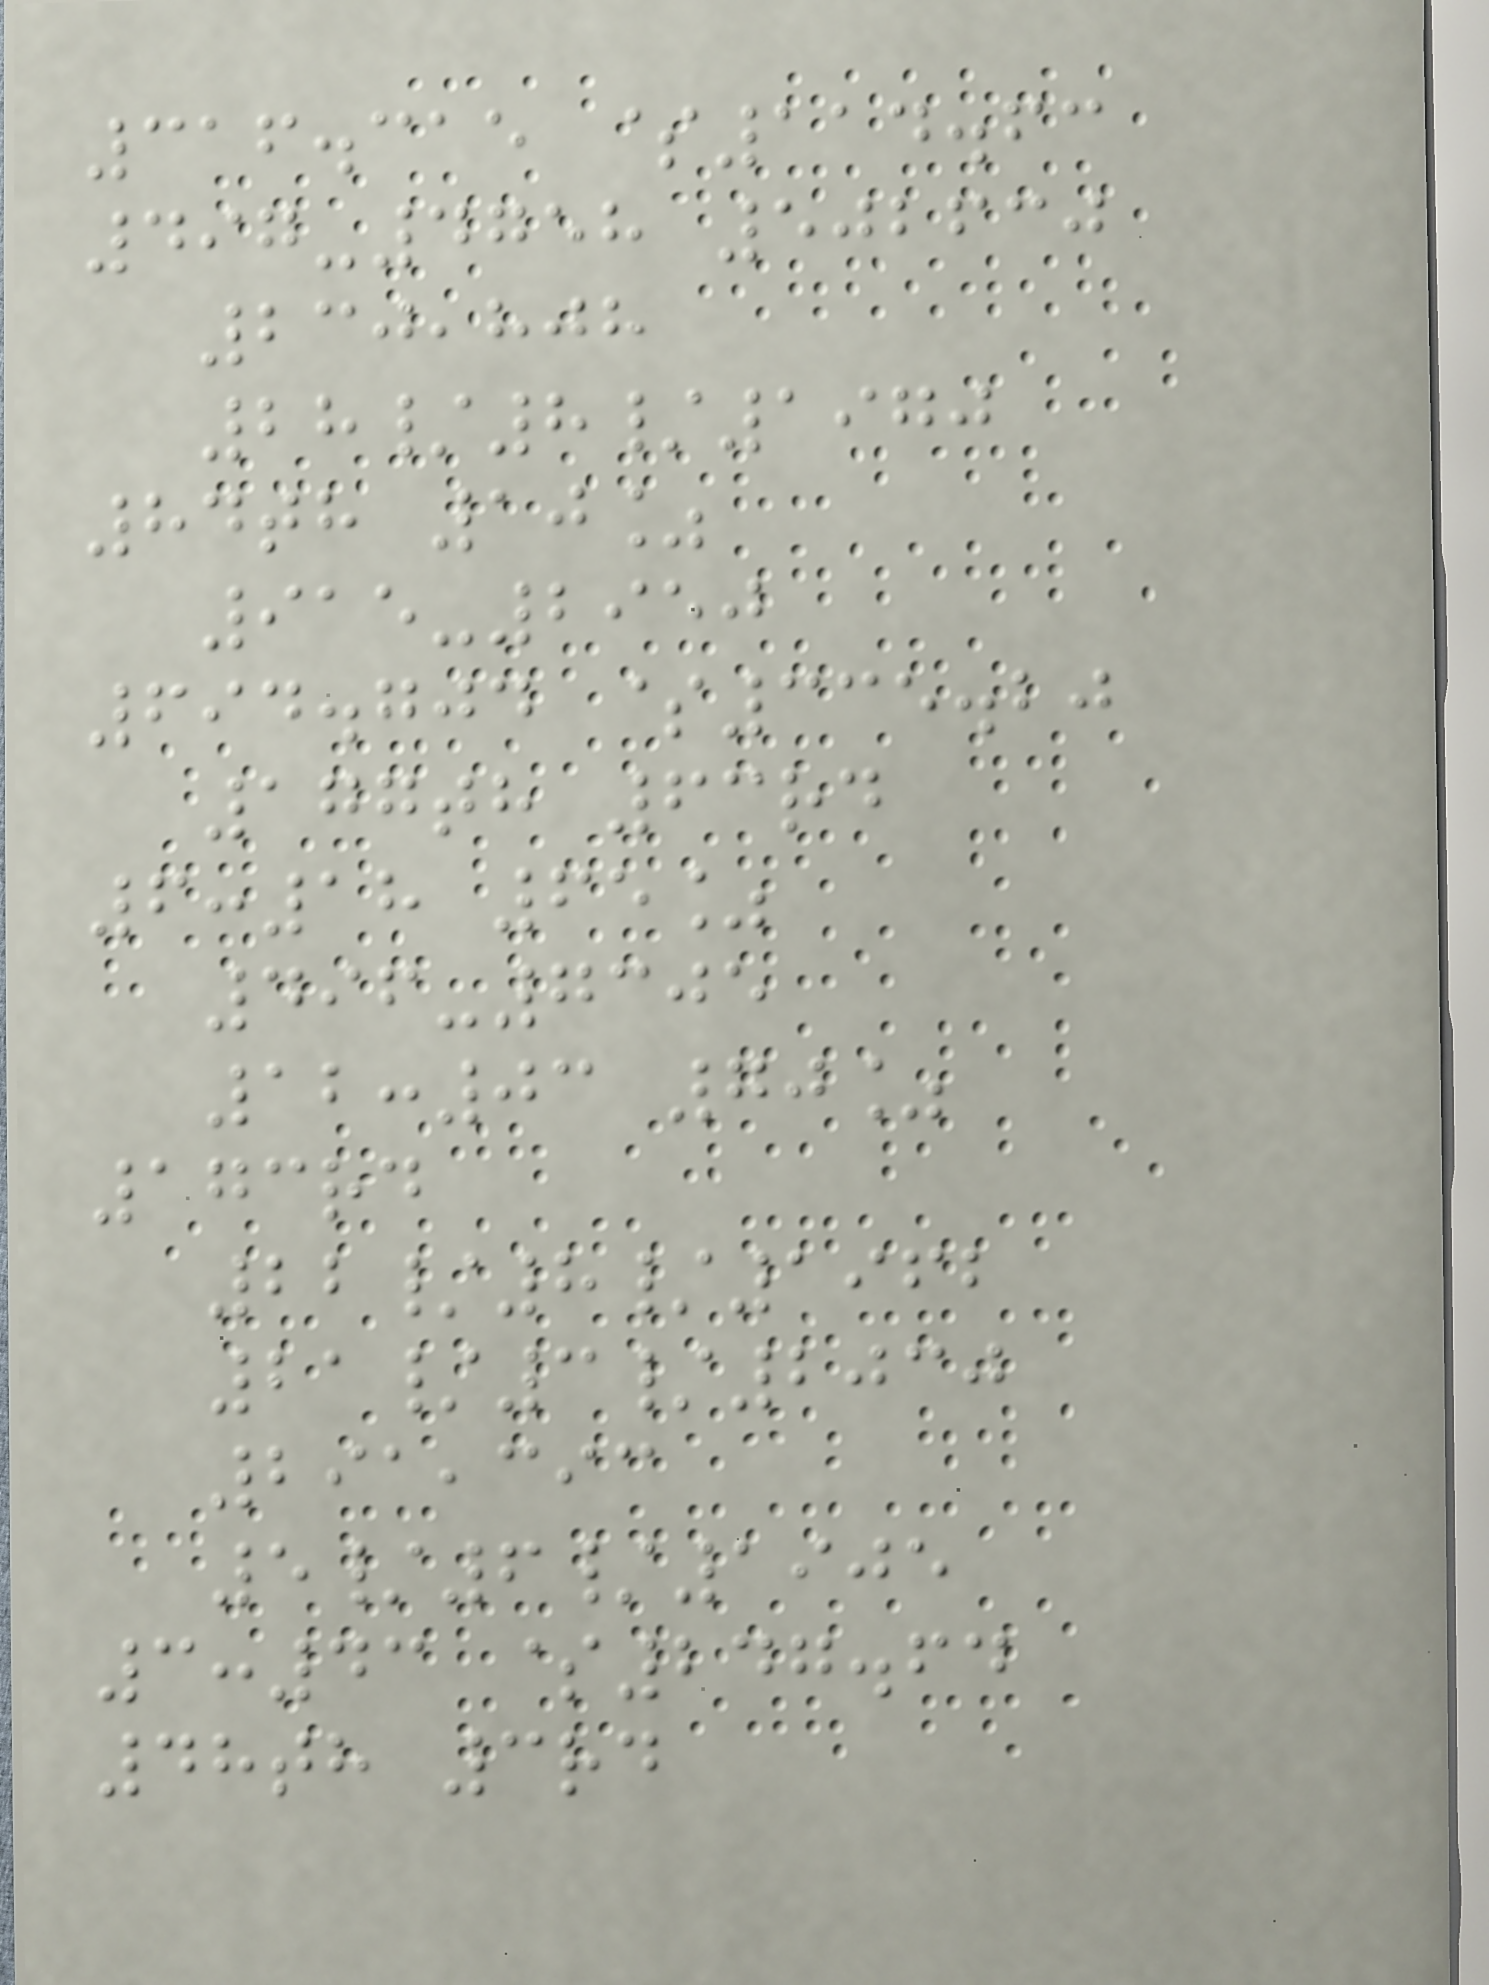316.315 $114.63
497-4758 502630
230,808
28/8/1970
84th 10%
915-2950
694.704 $335.20
177th 63rd
6:18 65%
496-7305
12:03 70%
173rd
22/8/1962
21/3/2030
291,393
5/6/1905
3:43 $247.64
48th 3rd
